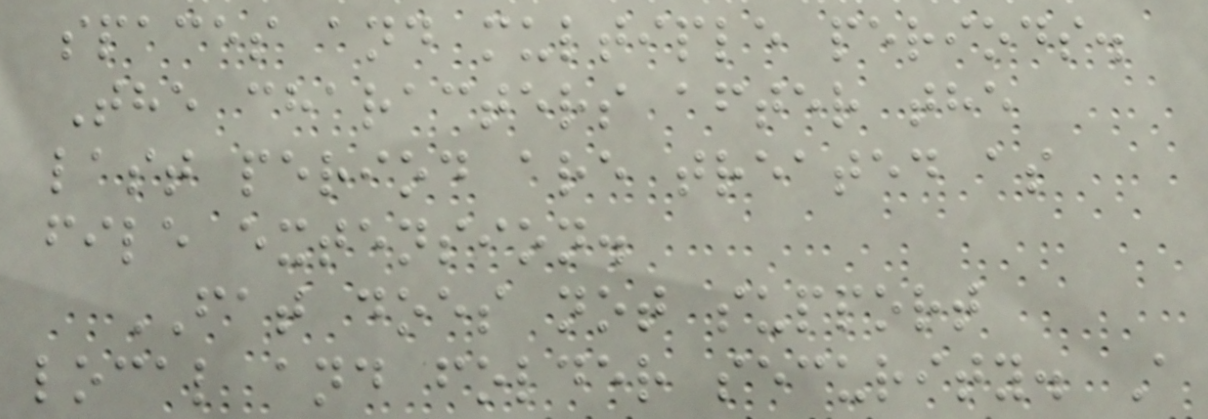spaces and multiple periods.
The characters after the
last period are treated as
file extension.
FAT does not support
local and folder security. A
